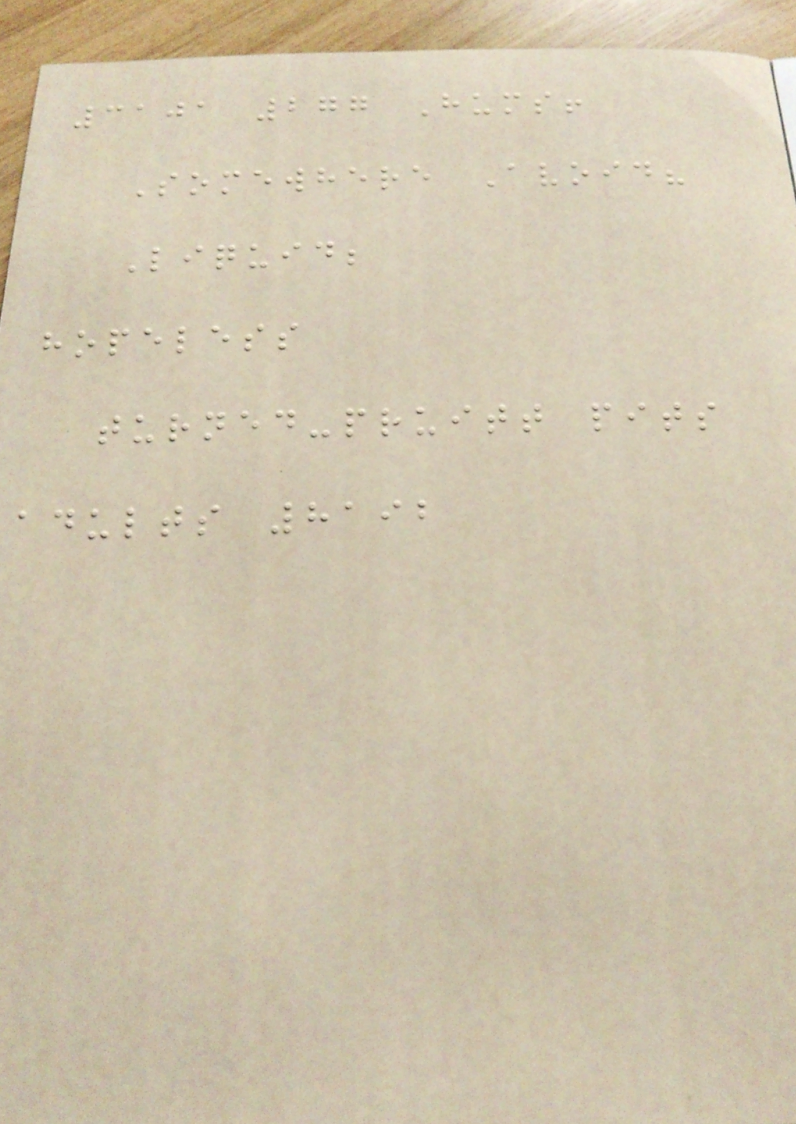3101 277 Hums!
Somewhere Avoid?
Liquid;
hopeless
turned-pruitt pits
adults 8192
